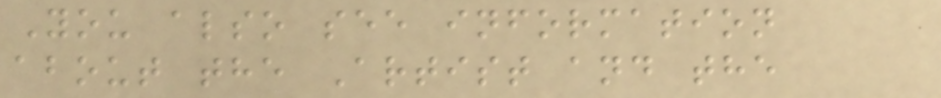You also see information
about the Artist and the
